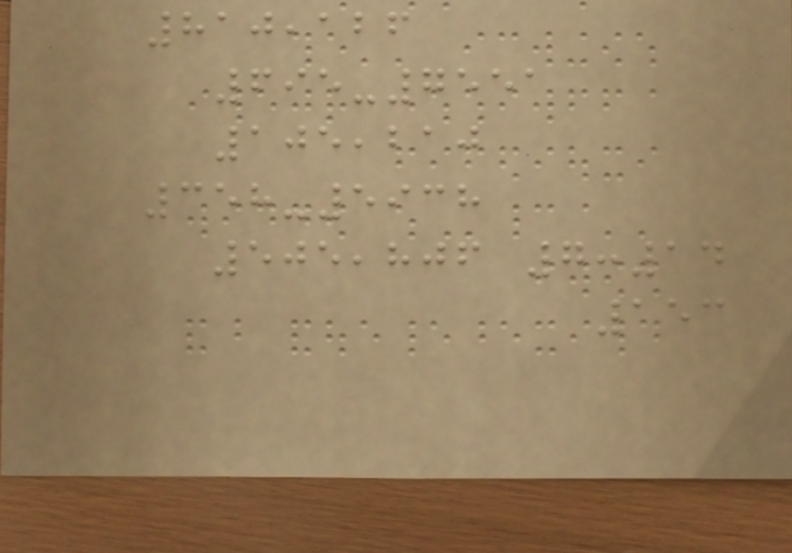810,126
695-7551
105,210
358-5938
505,806 7:14
153
